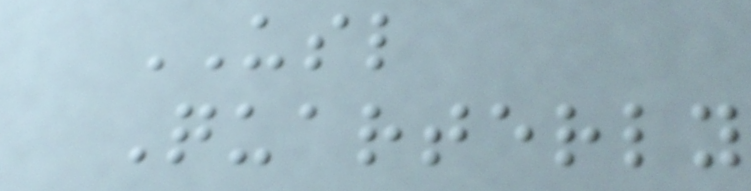USL
Quarterly
